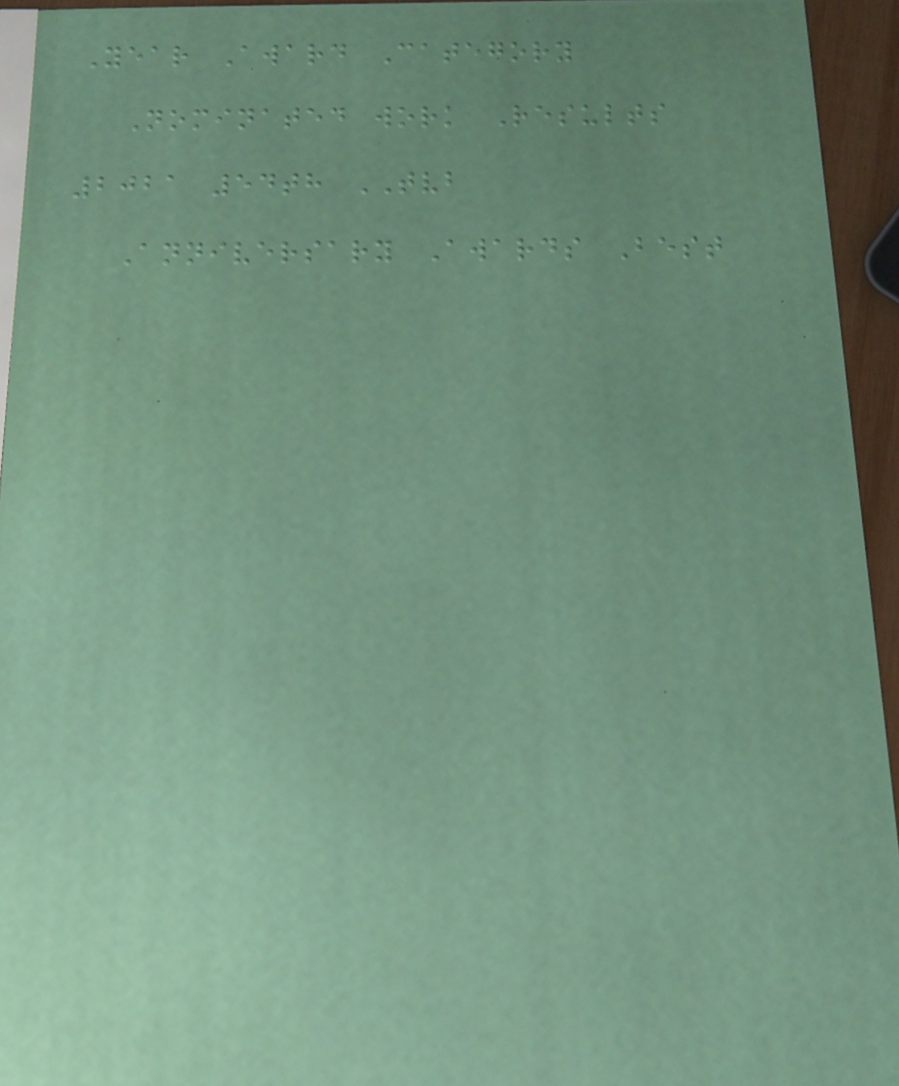Year Award Category
Nominated work Results
2021 54th TVB
Anniversary Awards Best
